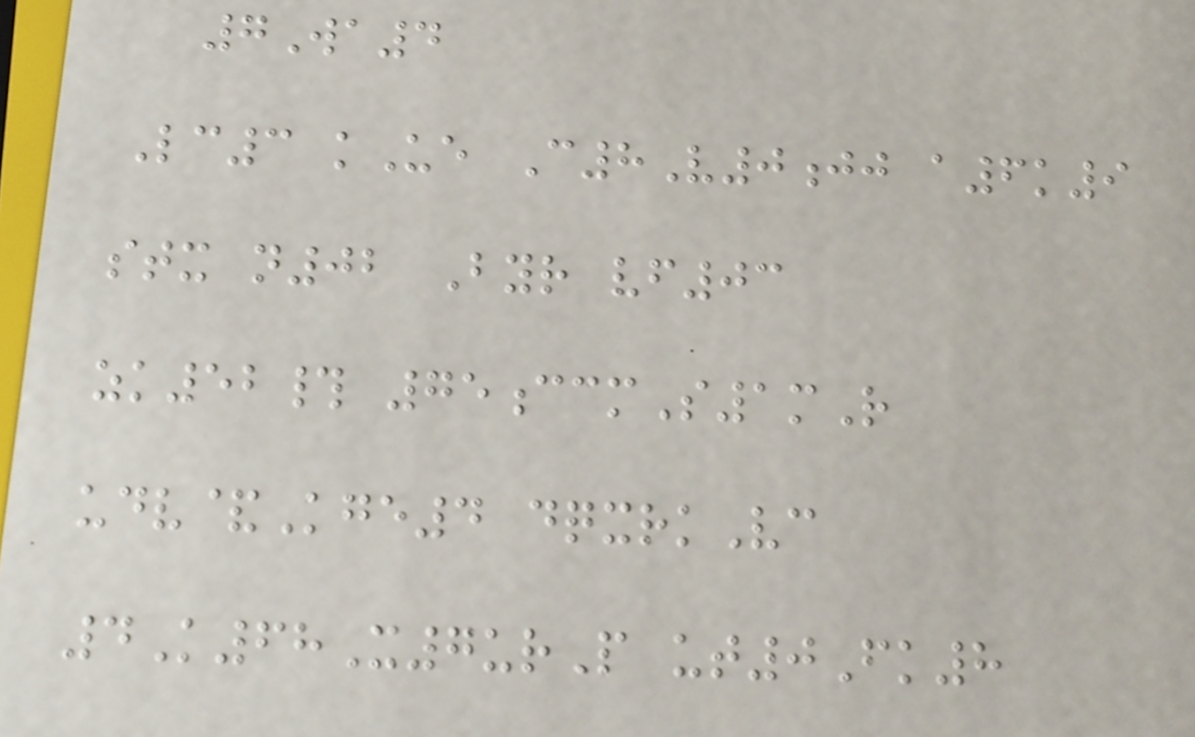7Wa4
Lc3 kUe C8V0jj a6k9
stx n02 Byr vf03
zk52# 75ccmS1mR
udv&Kge4 dqxrkVc
4K68X7urP ut0Fk8
